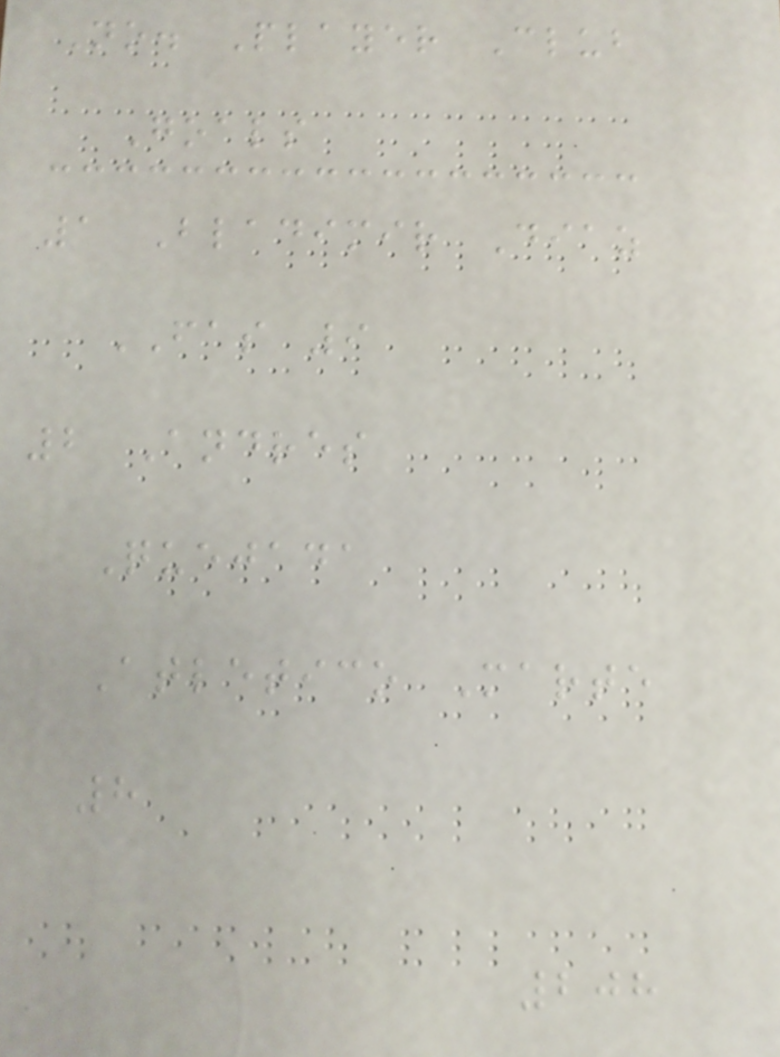No. Player Club
Goals
1 Bladimir Diaz
FAS 9
2 Andres
Quejada
Atletico Marte
8
208
